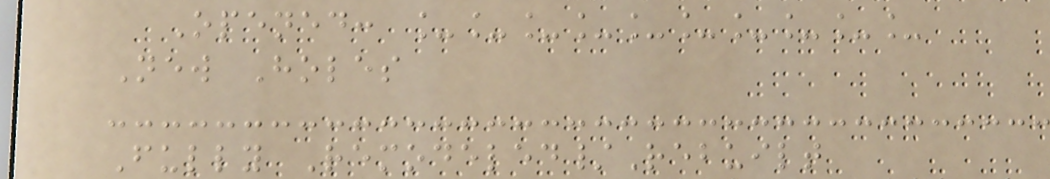Opened: __________
New Holes
Fully Remodeled/Rebuilt
